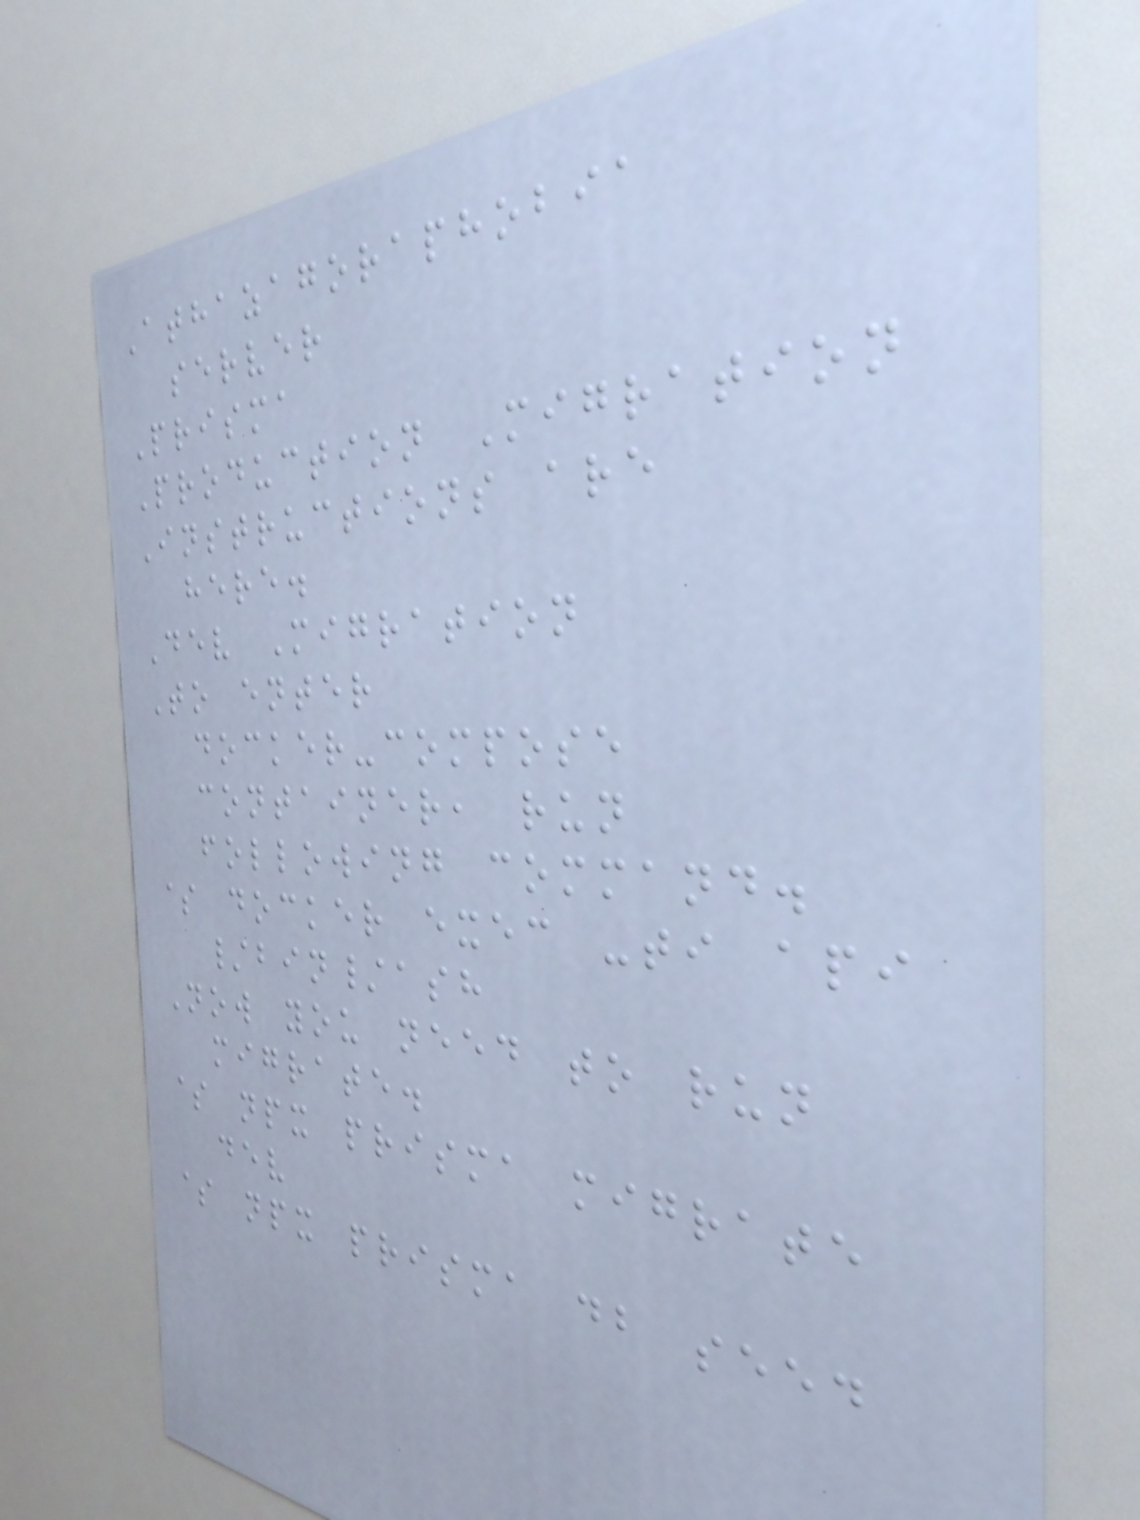Athazagoraphobia
server
Prisma
Production Migration
Instructions are
here.
Dev Migration
To enter
docker-compose
container, run
following command.
$ docker exec -ti api
/bin/ash
Now you need to run
migrate.
$ npx prisma migrate
dev
$ npx prisma db seed
